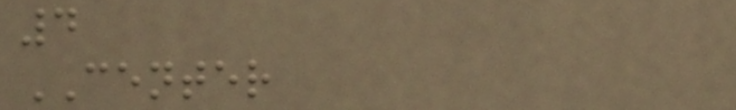4
CENTER
